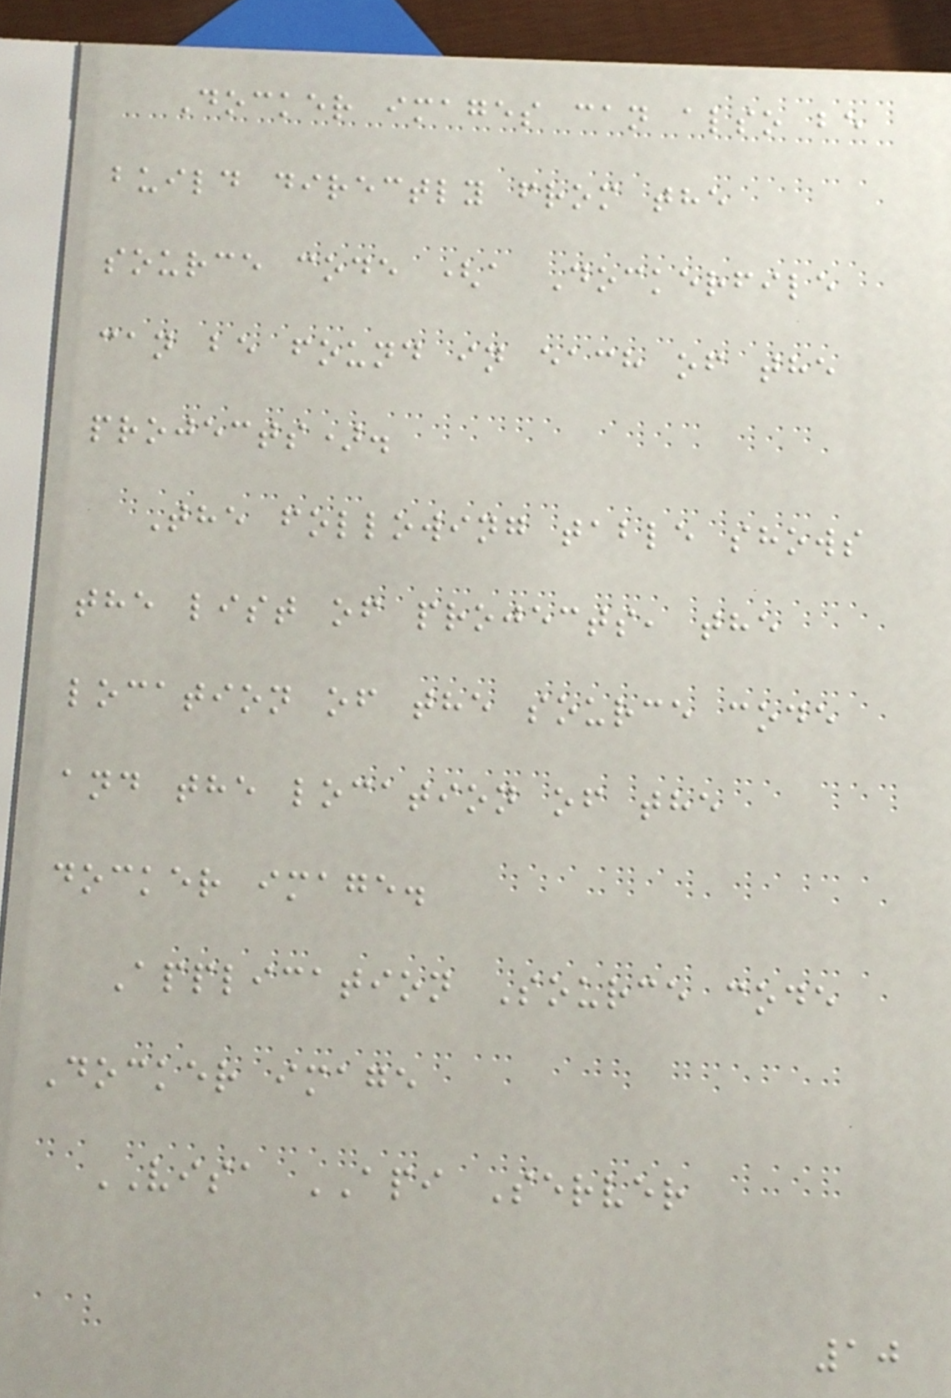Docker images can also be
build directly from the
source code (a Dockerfile
can be found in each of the
projects).
The following table shows
the list of projects, the
location of the source code
and the location of the
docker image.
Application Source code
Docker image
VISA API Server
10
